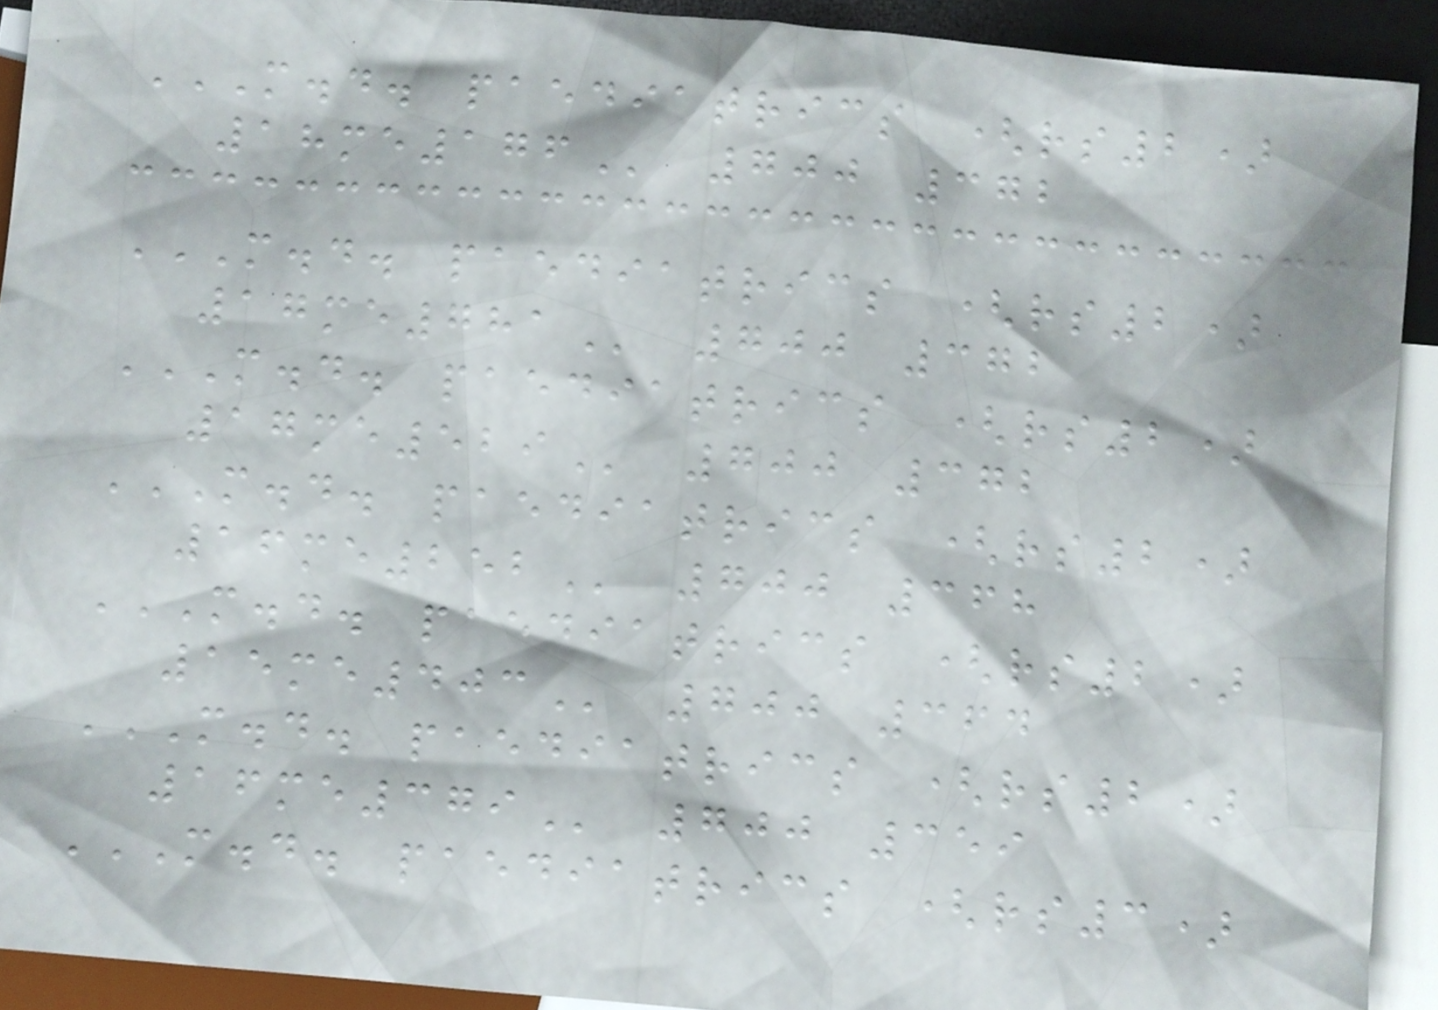M.D. PAEDIATRICS (RS2)
18ME176 700 372
M.D. PAEDIATRICS (RS2)
17ME781 700 372
M.D. PAEDIATRICS (RS2)
17ME529 700 372
M.D. PAEDIATRICS (RS2)
16ME252 700 368
M.D. PAEDIATRICS (RS2)
15ME403 700 364
M.D. PAEDIATRICS (RS2)
16ME379 700 359
M.D. PAEDIATRICS (RS3)
